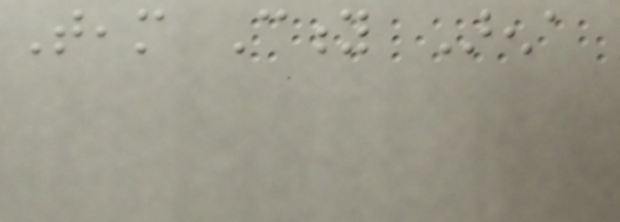Team City Arena
